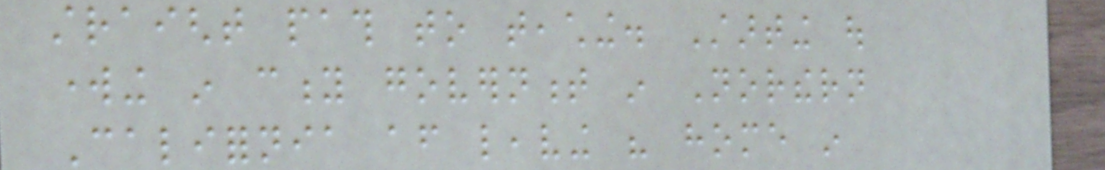straight path to teaching. Starting out
working in city government in Northern
California after leaving his home in
